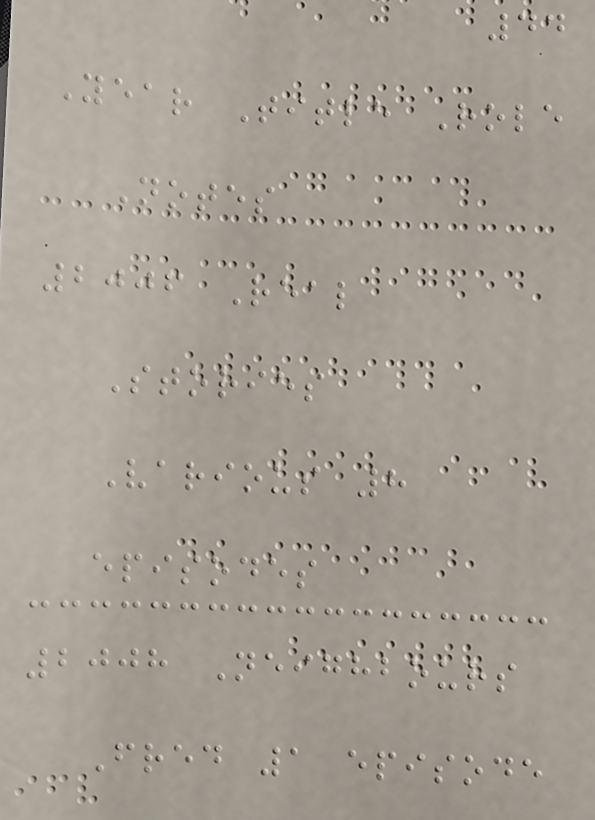44
Year Title Role
Notes
2006 Real
Stories
Various 8
episodes
2008 Neighbours
Fred 1 episode
